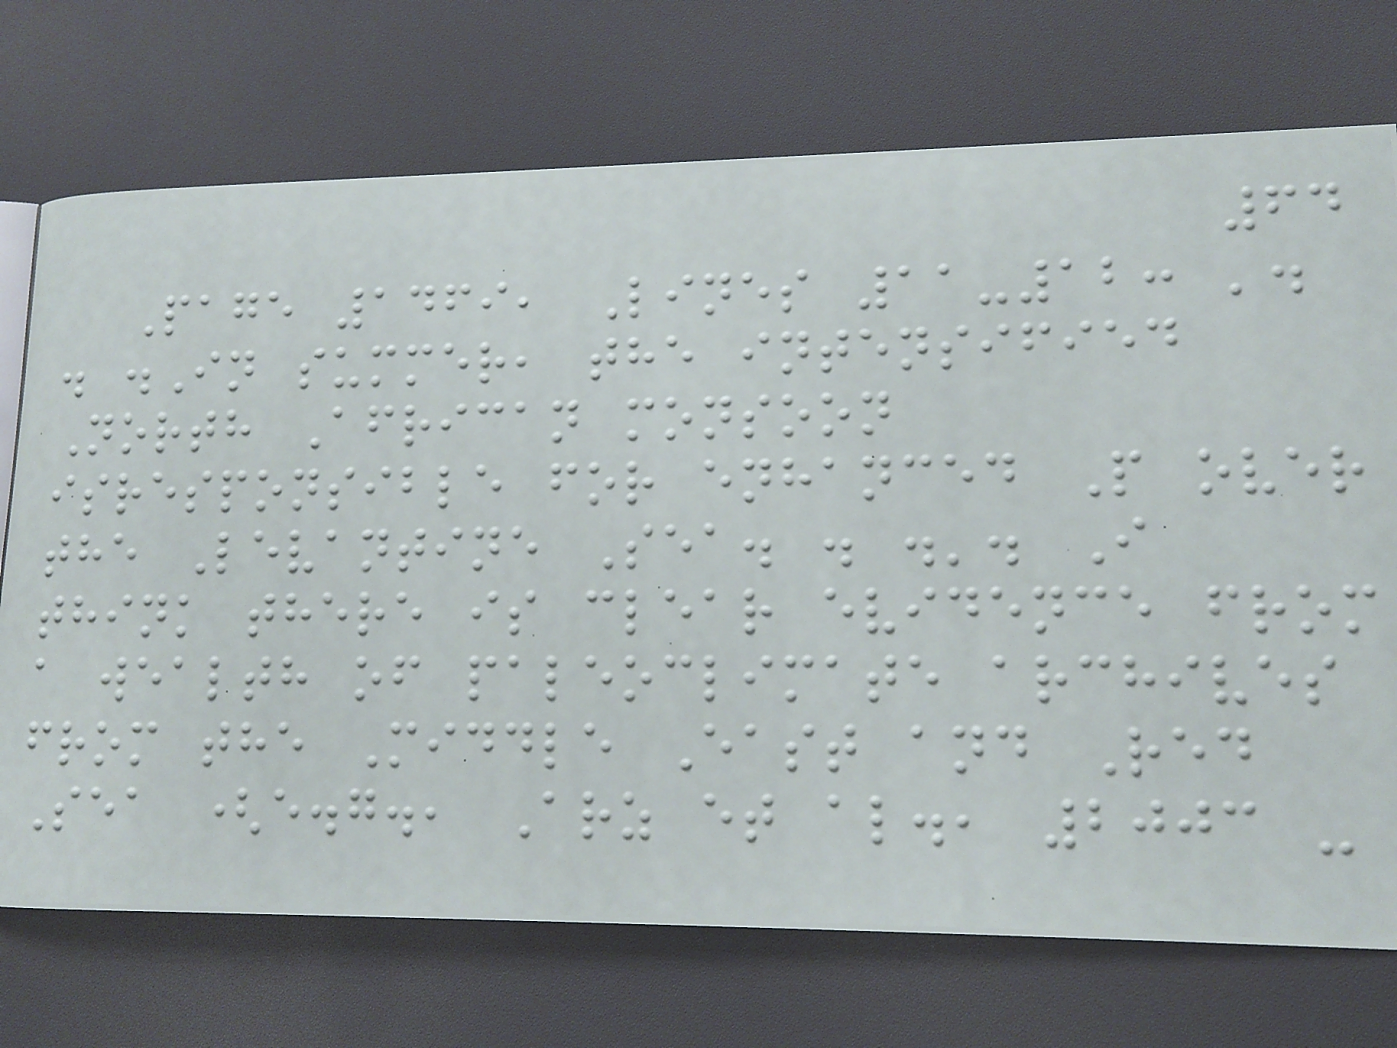64
Page 1469, Lines 11-12: '.
. .In summer, the intensified
North African monsoon
isresponsible for enhanced P over
the Levantine Sea. . .'. I
think there is clear evidence from
a wealth of paleoclimate archives
from the Middle East and Red
Sea (e.g., Arz et al., 2003 -
